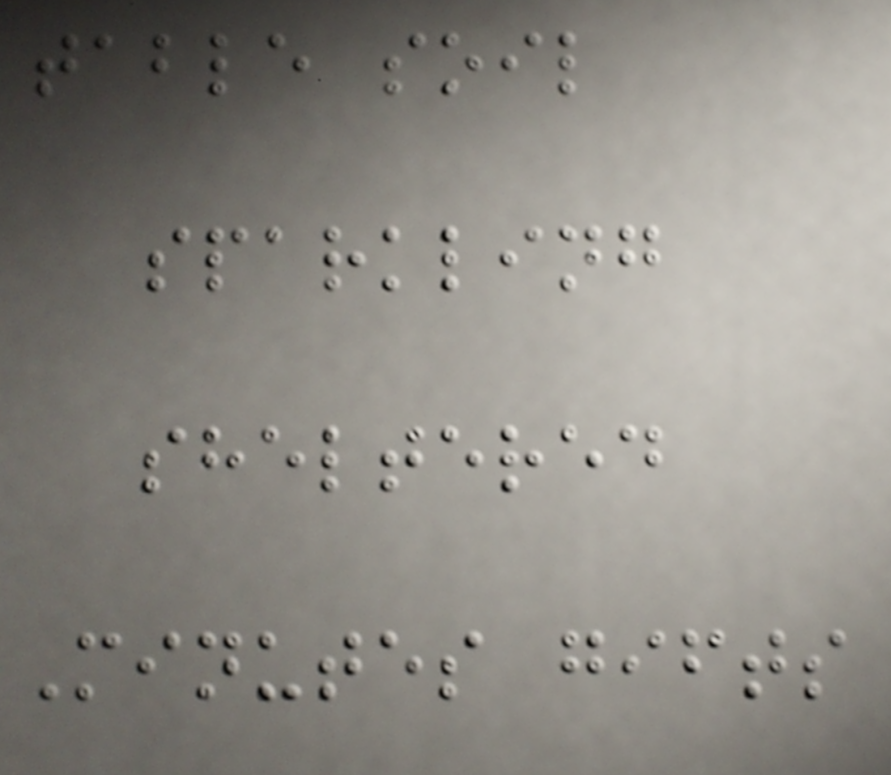table soil
sparkling
sheltered
Minutes gifts
